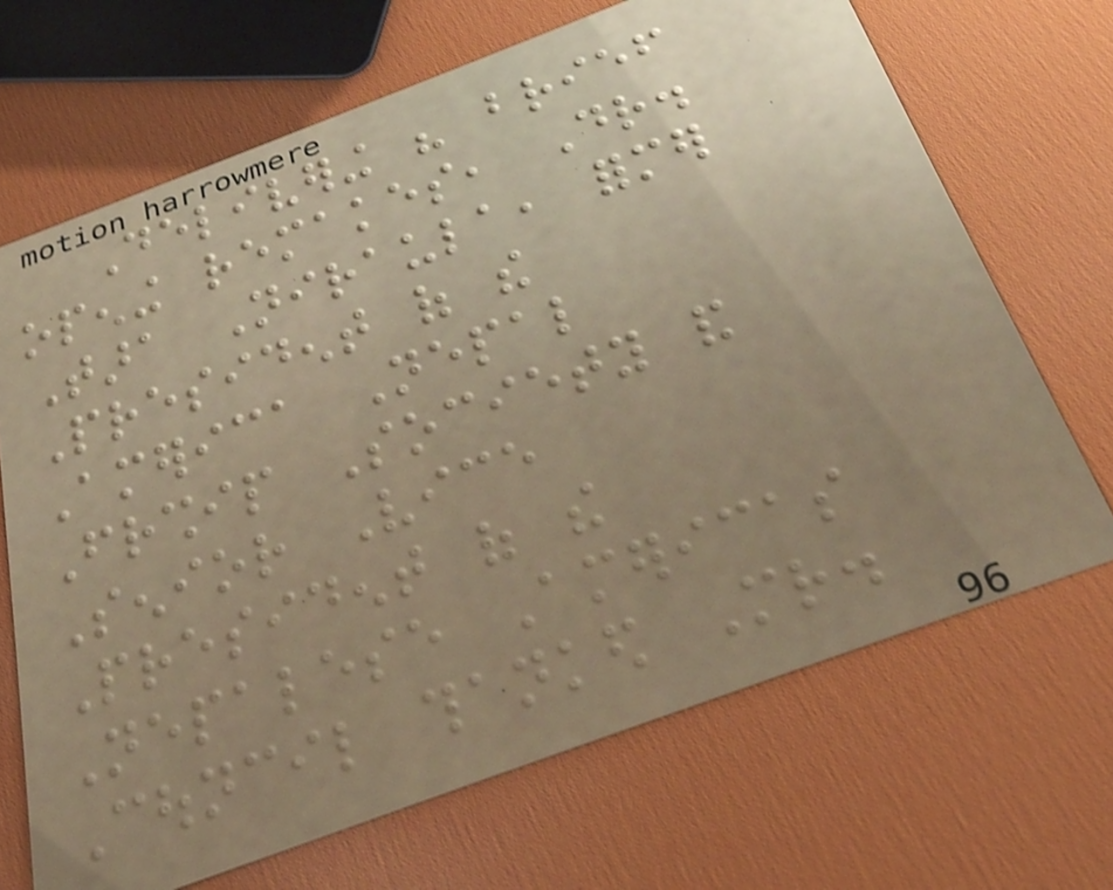Delivering his brief
opening remakes, Dr.
Tara Niraula, former
President of the
America Nepal
Friendship Society and
Senior Vice
President of the
Nepalese Americas
Council thanked Mr.
